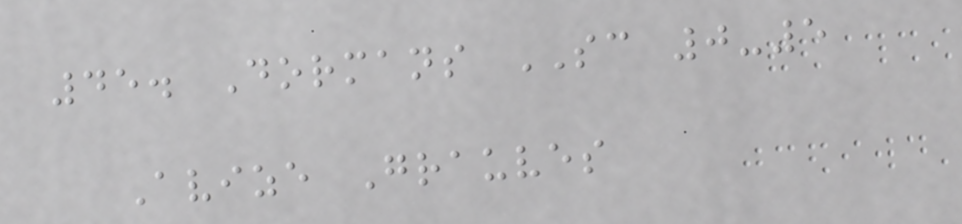45. Dormans SC 0-5
Avize Grauves
